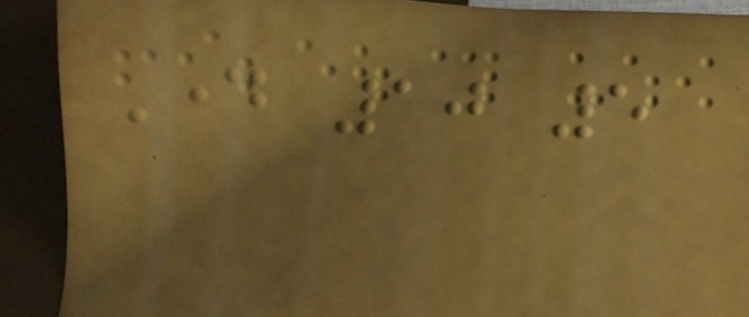Day 10 5
